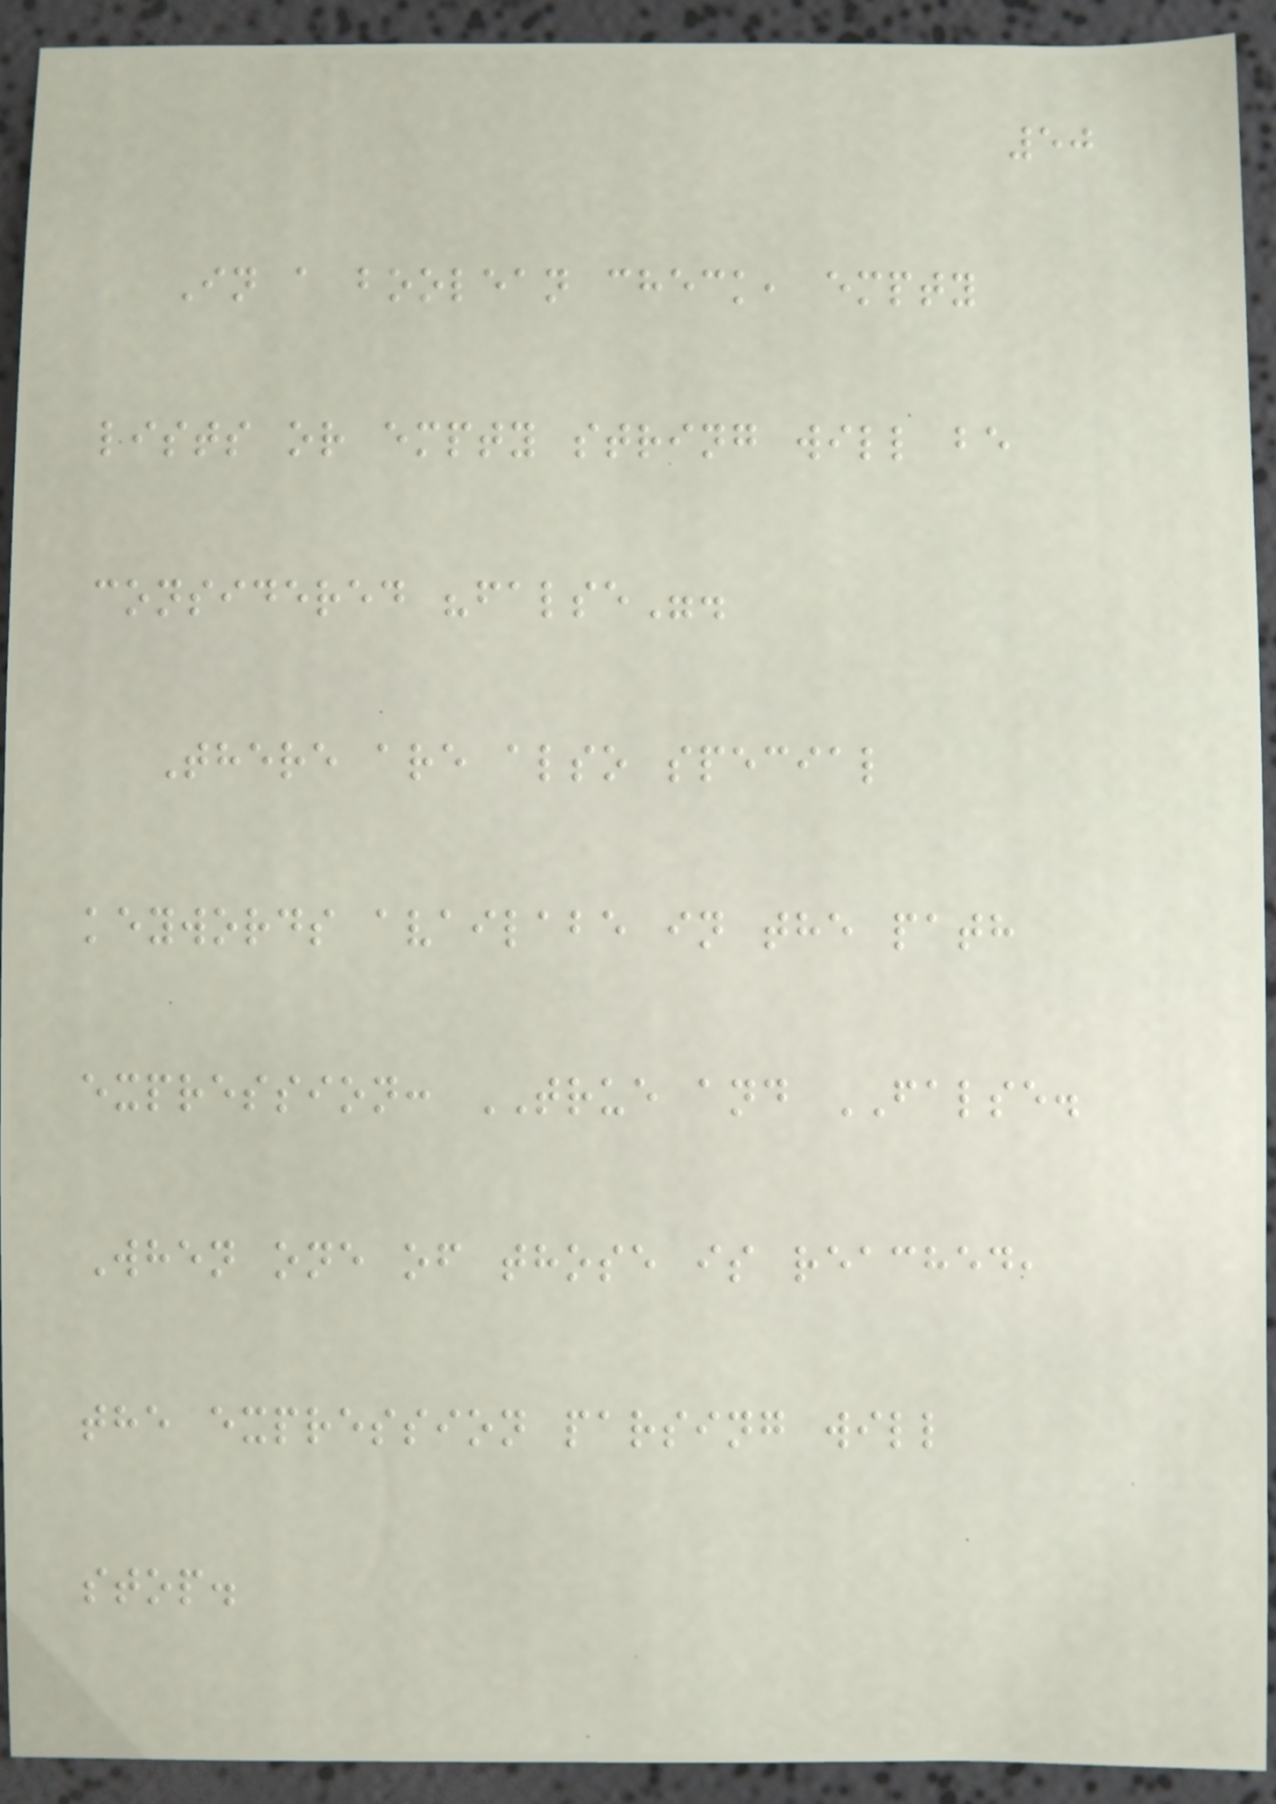50
In a boolean check, empty
lists or empty string will be
considered "false".
There are also special
keywords availabe in the path
expression: TRUE and FALSE.
When one of those is reached,
the expression parsing will
stop.
